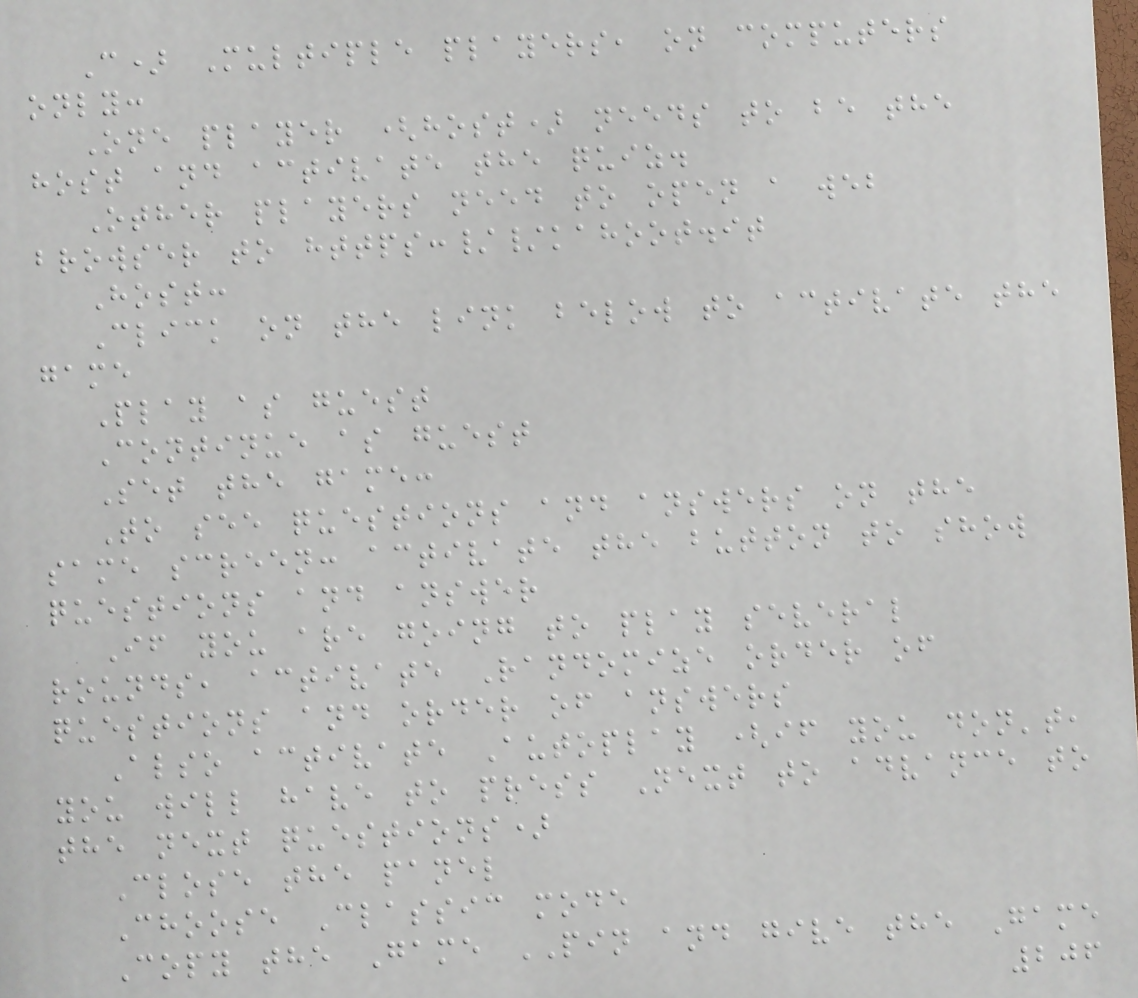C) Multiple players, on computers
only:
One player (host) needs to be the
host and activate the quiz.
Other players need to open a web
browser to https://kahoot.it
Host:
Click on the link below to activate the
game
Play as guest
Continue as guest
Set the game:
To see questions and answers on the
same screen: activate the button to show
questions and answer
If you are going to play several
rounds, activate Randomize order of
questions and order of answers
Also activate Autoplay (if you don't,
you will have to press Next to advance to
the next questions)
Close the panel
Choose Classic mode
Copy the Game PIN and give the Game
206
